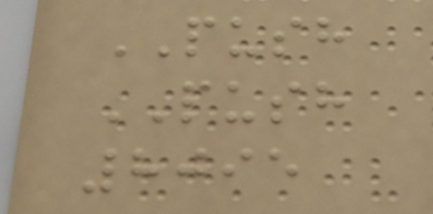PUSH
PUSH
8095
